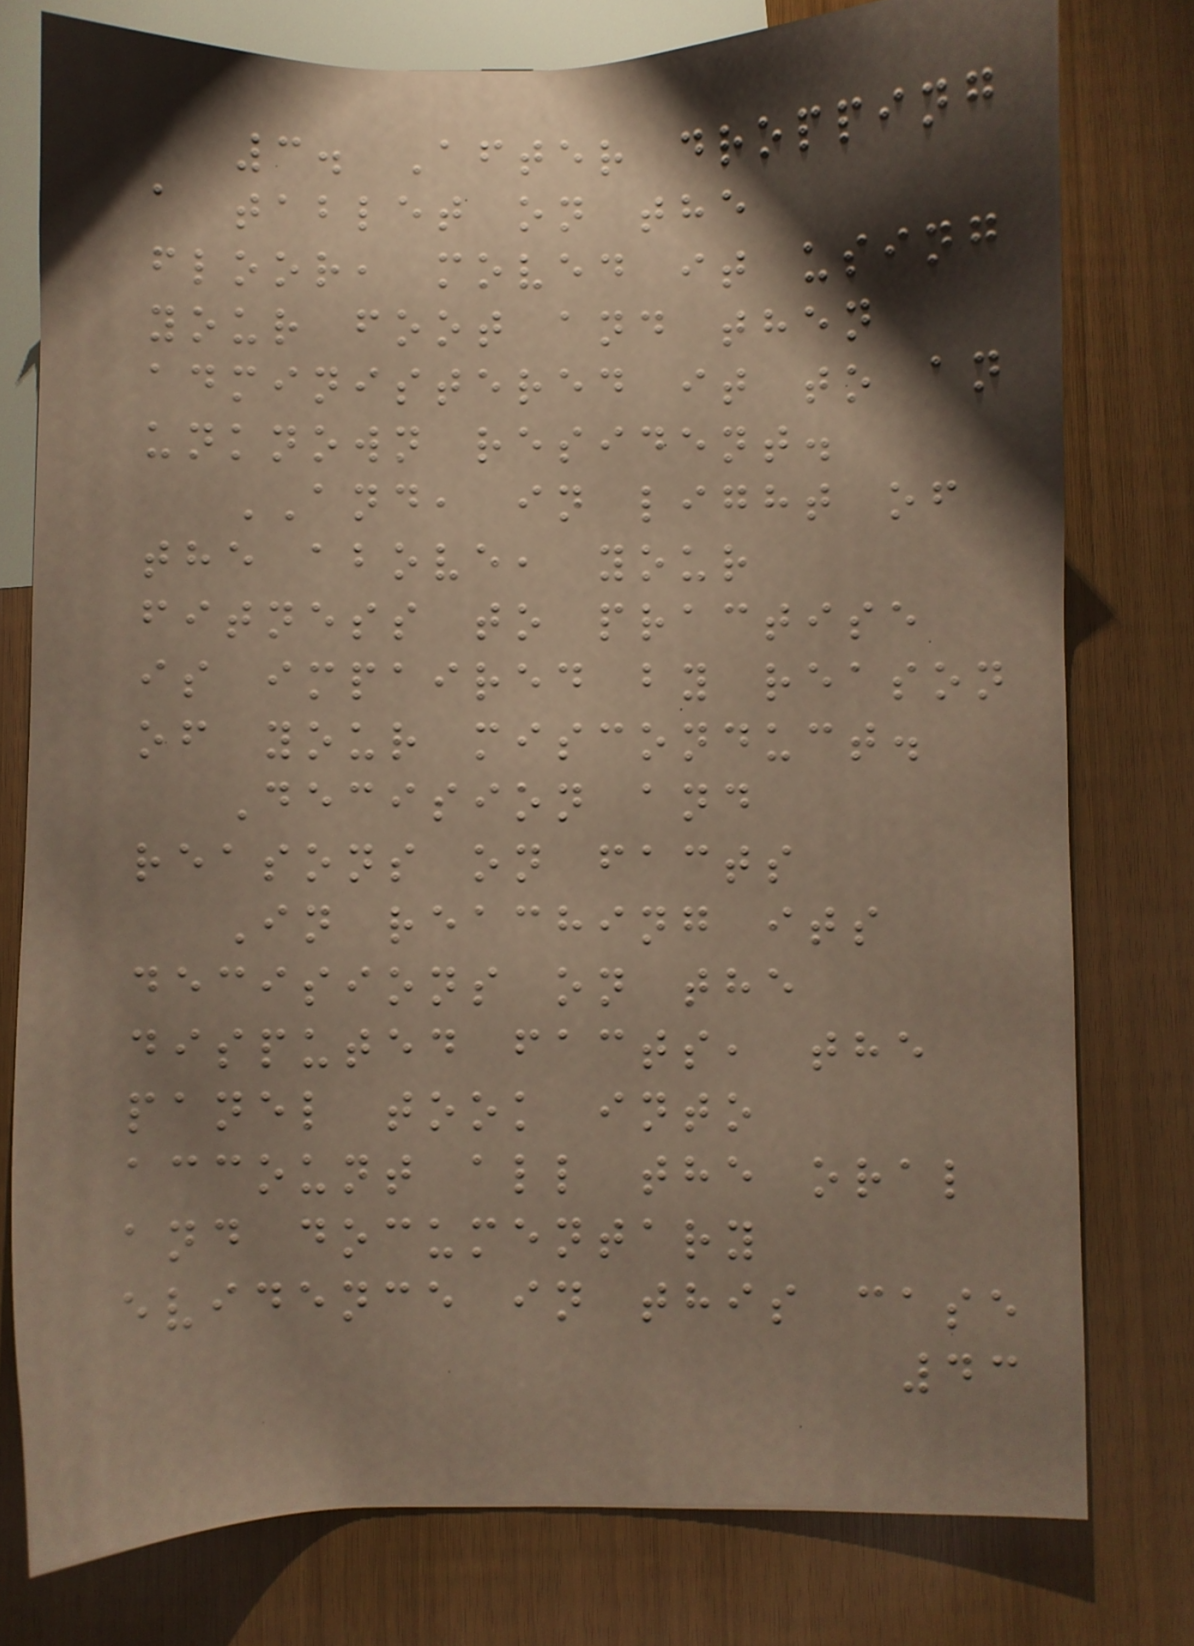3. After dropping
a tablet on the
floor, moved it using
your foot and then
administered it to an
unknown resident.
AND, in light of
the above, your
fitness to practise
is impaired by reason
of your misconduct.
Decision and
reasons on facts
In reaching its
decisions on the
disputed facts, the
panel took into
account all the oral
and documentary
evidence in this case
43
